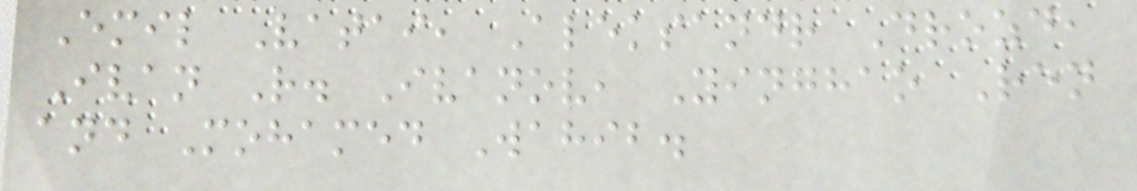Emil Vatai, Aleksandr Drozd,
Ivan R. Ivanov, Yinghao Ren
and Mohamed Wahib.
